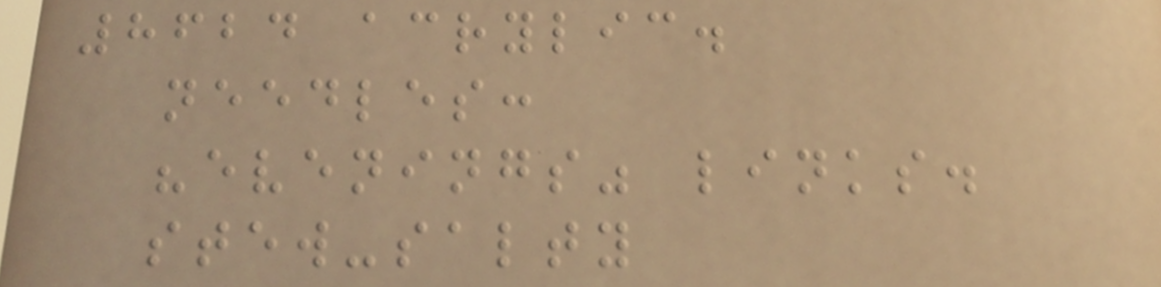8624 acrylic.
needles:
"evenings" links.
stew-salty
